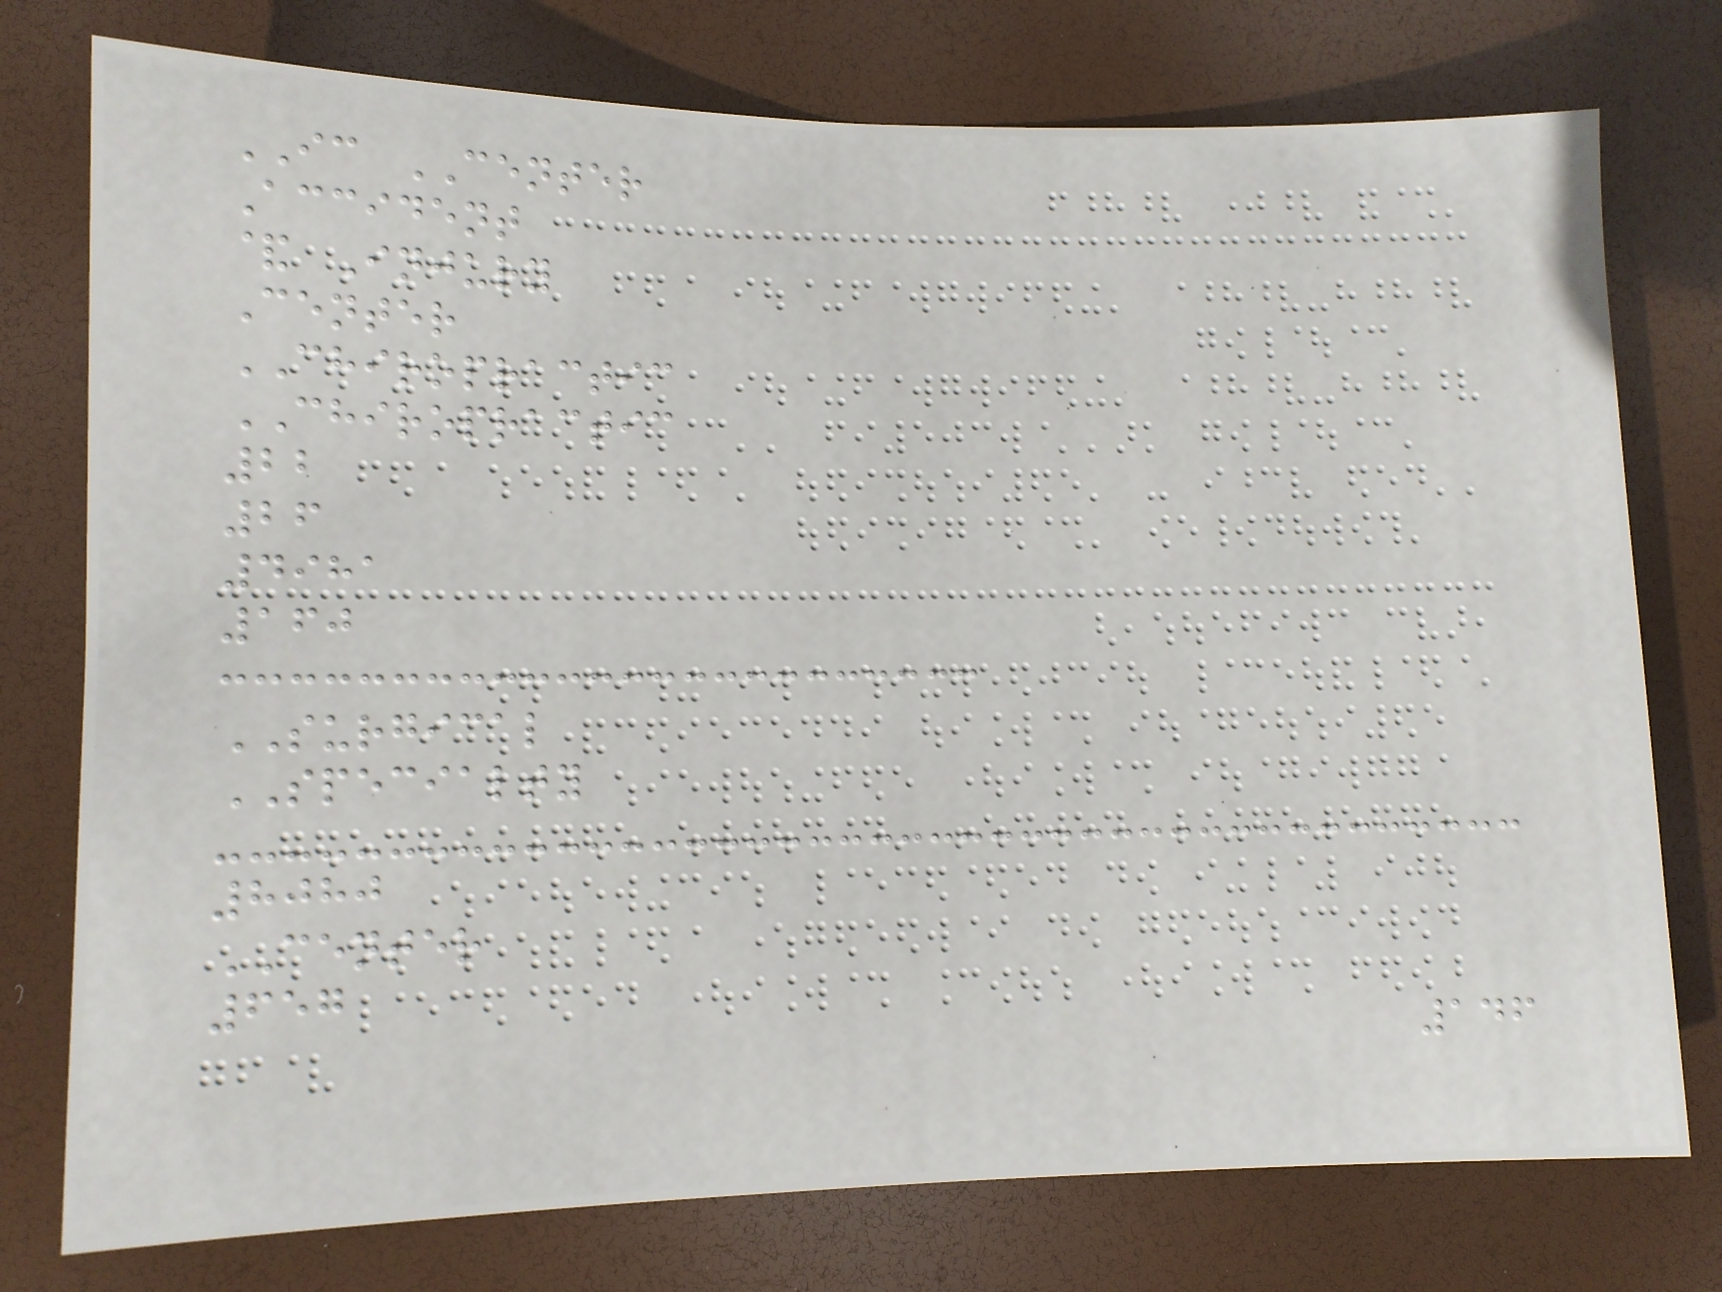IC CENTER
Accident
& Injury
Center
CHIROPRACTIC
CHIROPRACTIC
22
26
4981
160
SURGICAL
SPECIALTY
8080
CENTER
657
146
